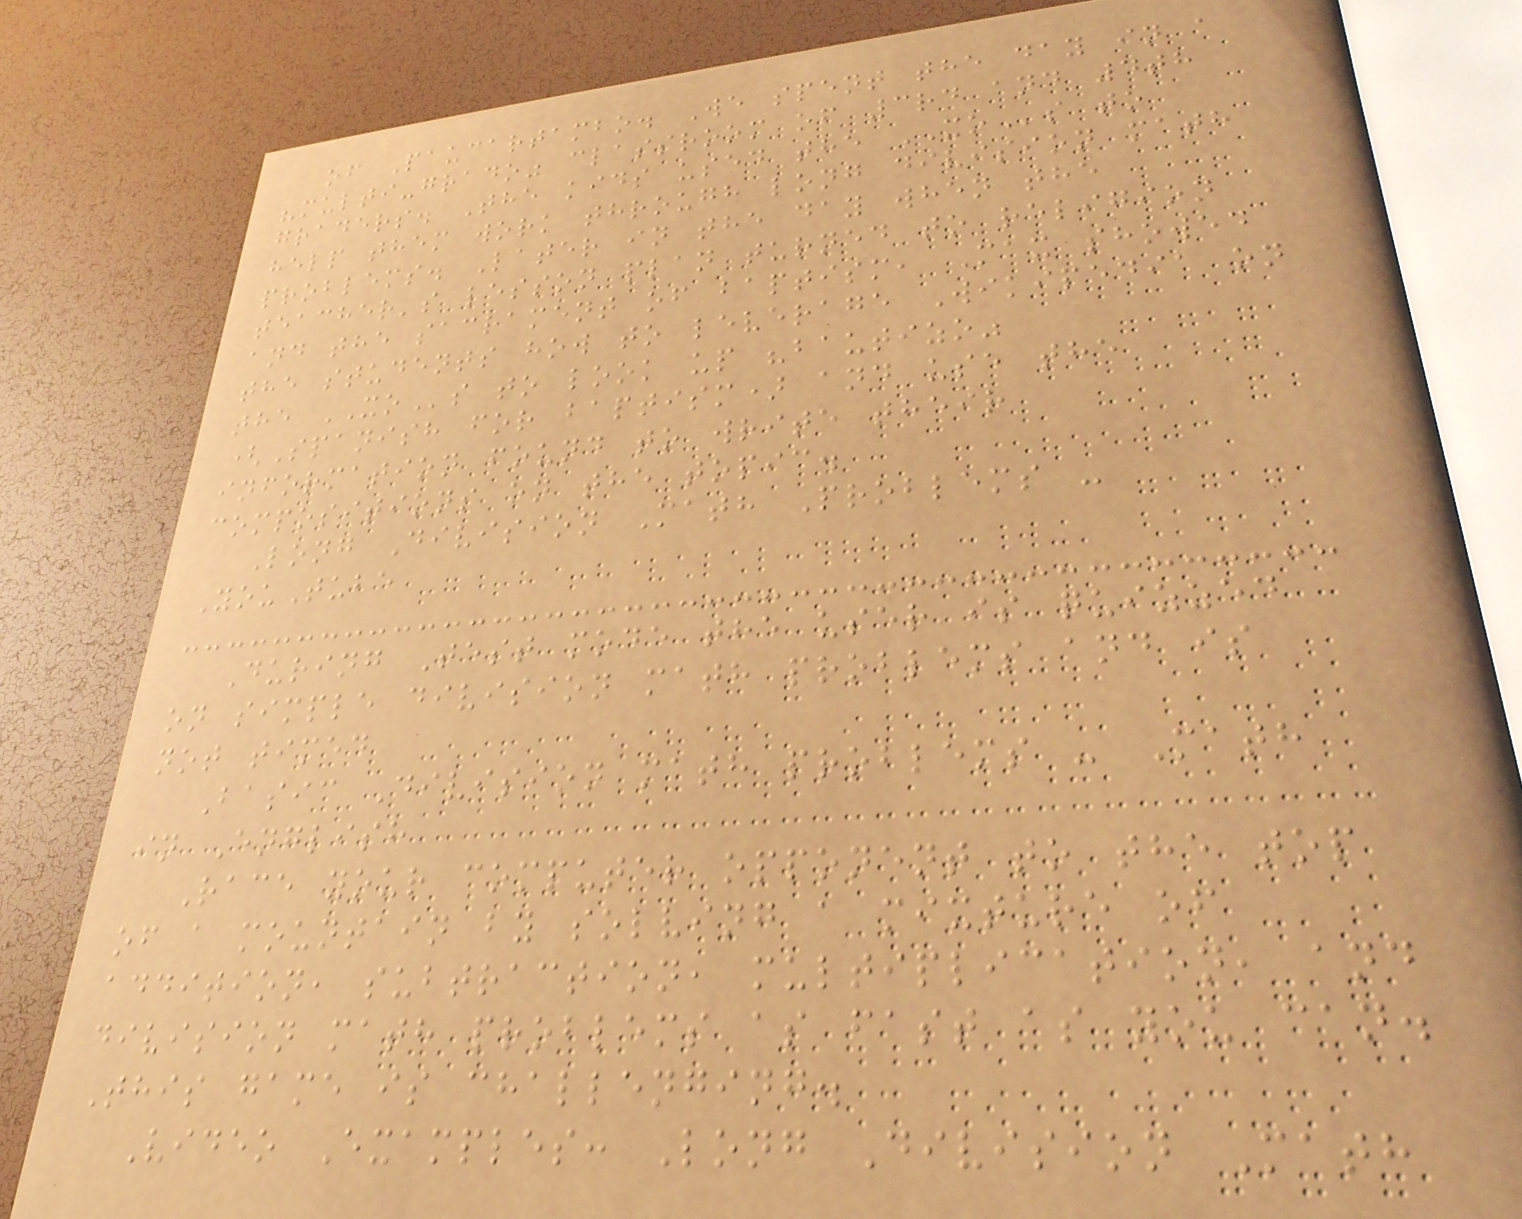of Paucartambo. We spent the day in a
"multi-grado" classroom of 3rd and 4th
graders. The kids used the XOs to
help them work through long division math
problems. Later in the day when the
teacher's lesson plan turned to religion
and the sacrament of baptism, Max showed
the students how to leverage Wikipedia on
the XOs to look up "bautizo"
(Spanish for baptism) and use the
information found to write their
compositions on the topic.
Long Division Math Problems -
YouTube
During Test mode the user is quizzed
on simple division math problems and is
not timed
Basic Division math problems - Math
in English
Race your computer opponent to the top
of a mountain by solving a mixture of
addition, subtraction, multiplication, and
division math problems as fast as you can.
This game is challenging.
Video Examples: Long Division Math
